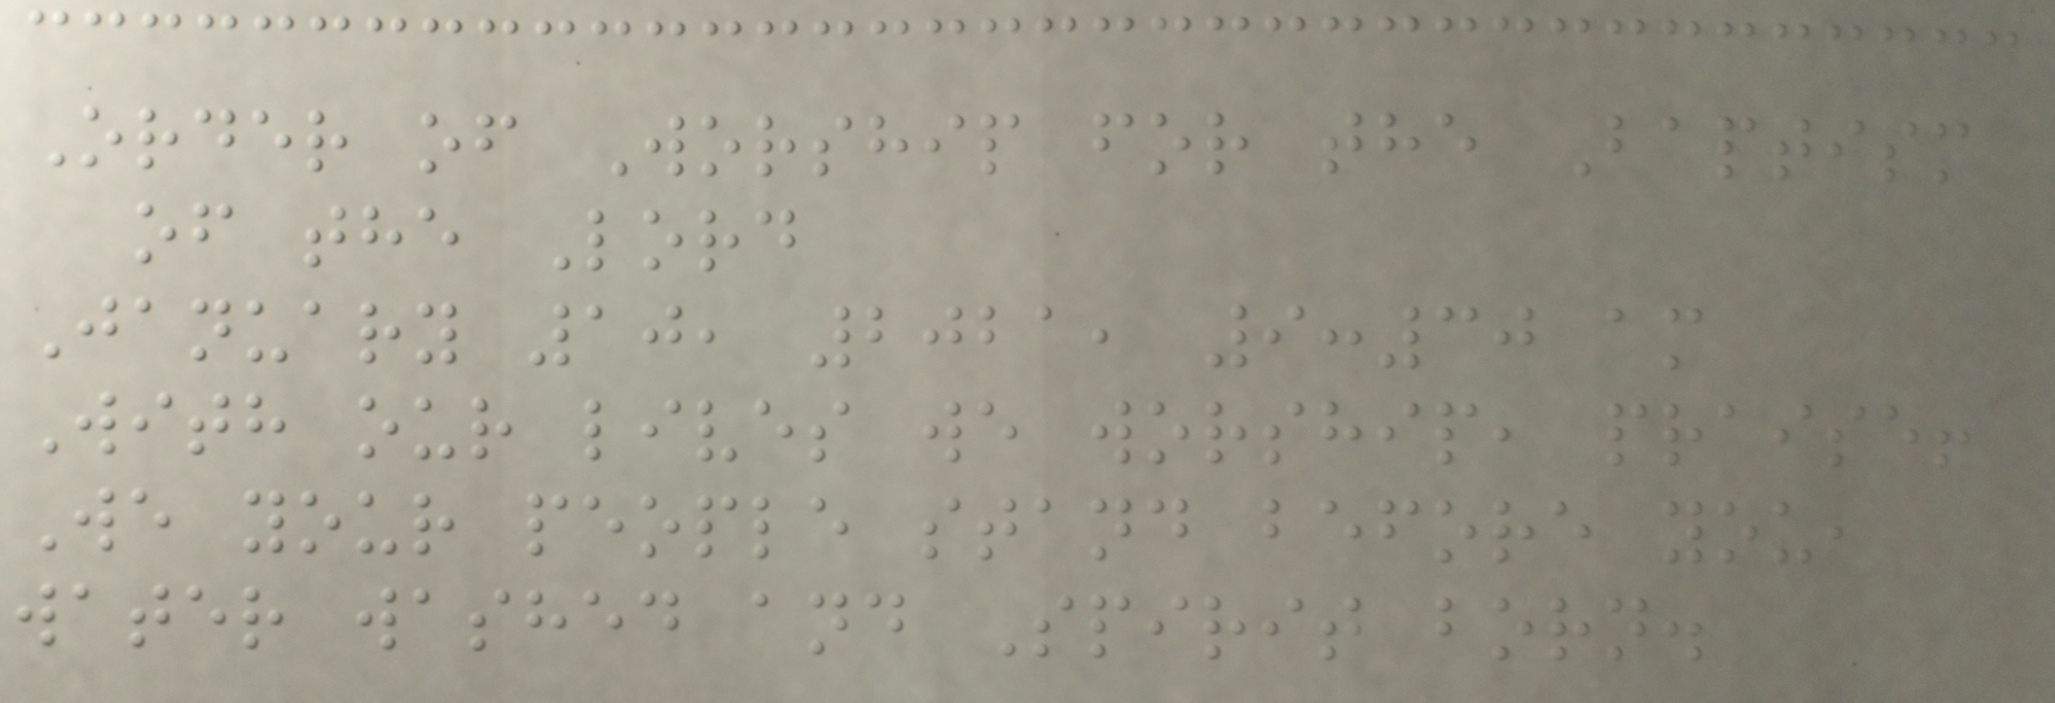Order of Worship for the Baptism
of the Lord
January 10, 2021, 9:30 am
With our lives we worship, praise!
We your people stand before you,
water washed and Spirit born.
